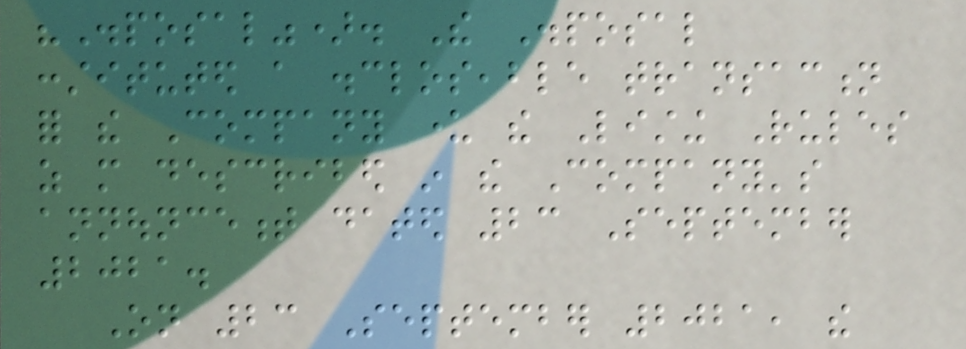"Disposal"). The Disposal
constituted a discloseable transaction
for the Company under the Listing Rules
as more described in the Company's
announcement dated 23 September
2021.
On 23 September 2021, the
